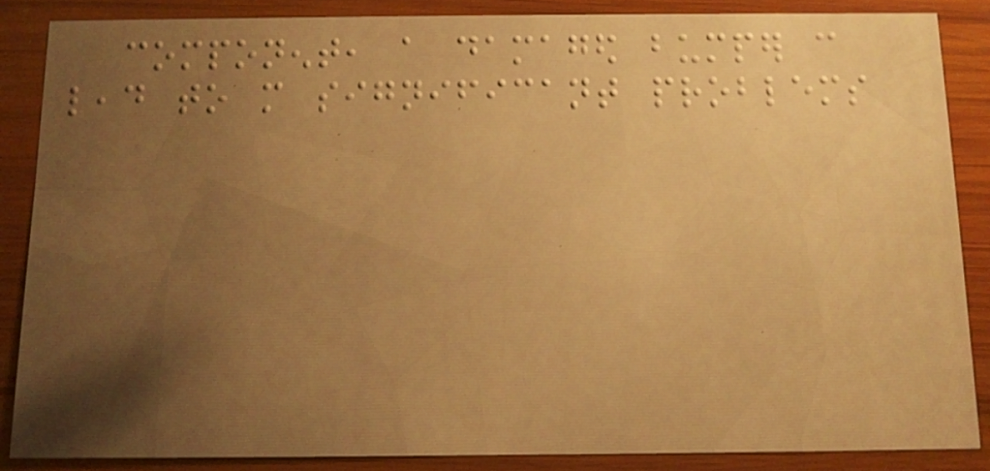component, a damaged bumper can
lead to more significant problems
